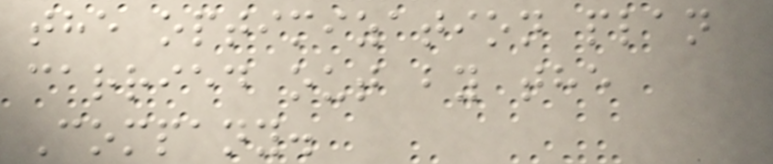the optimization plan
carried out by the
Company.
